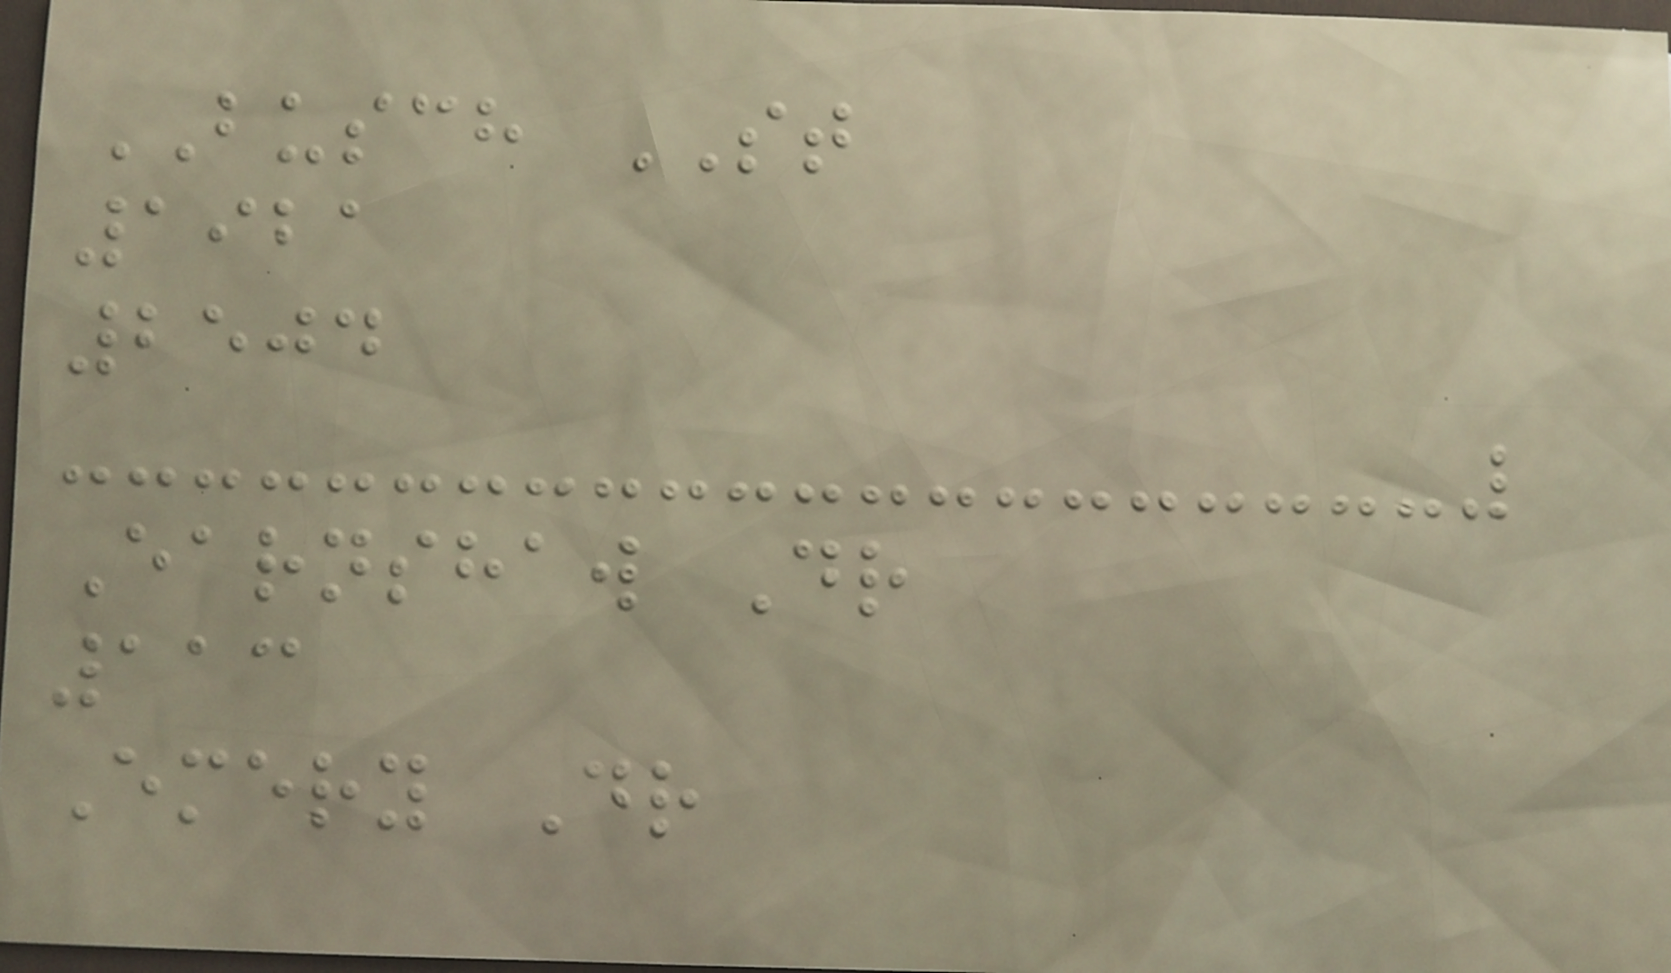BUSCH ST
1921
2504
Earnshaw Dr
113
Emery Dr
